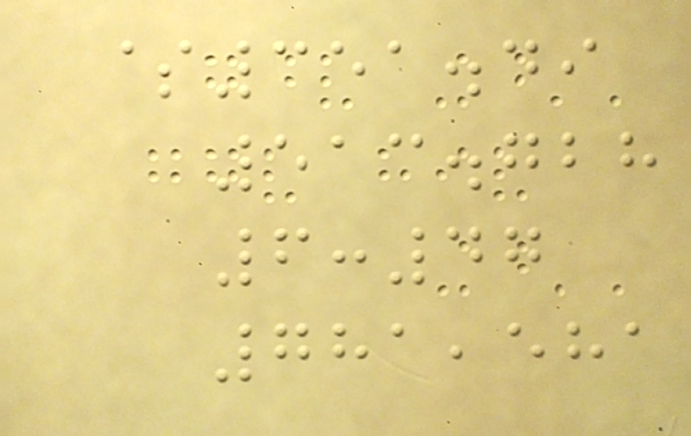$351.49
513.728
6:47
781,581
